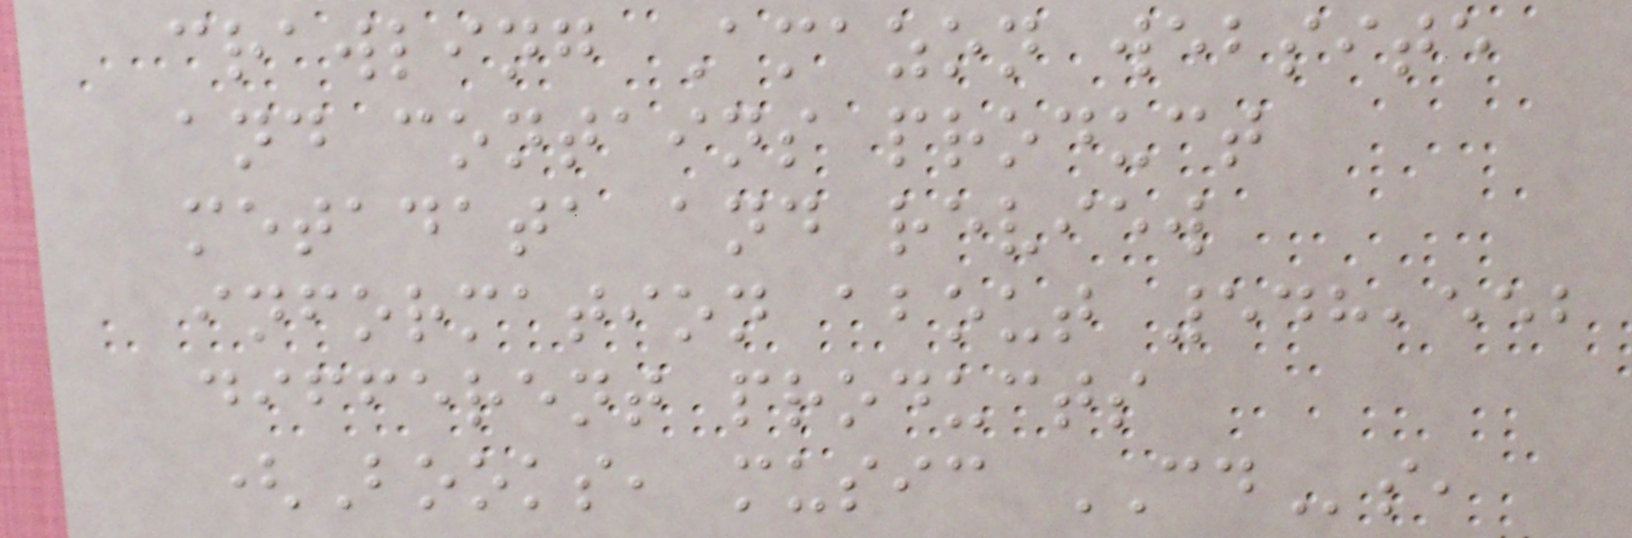crawling Amazon website
and contains product
metadata and review
information about 548,552
different products
(Books, music CDs,
